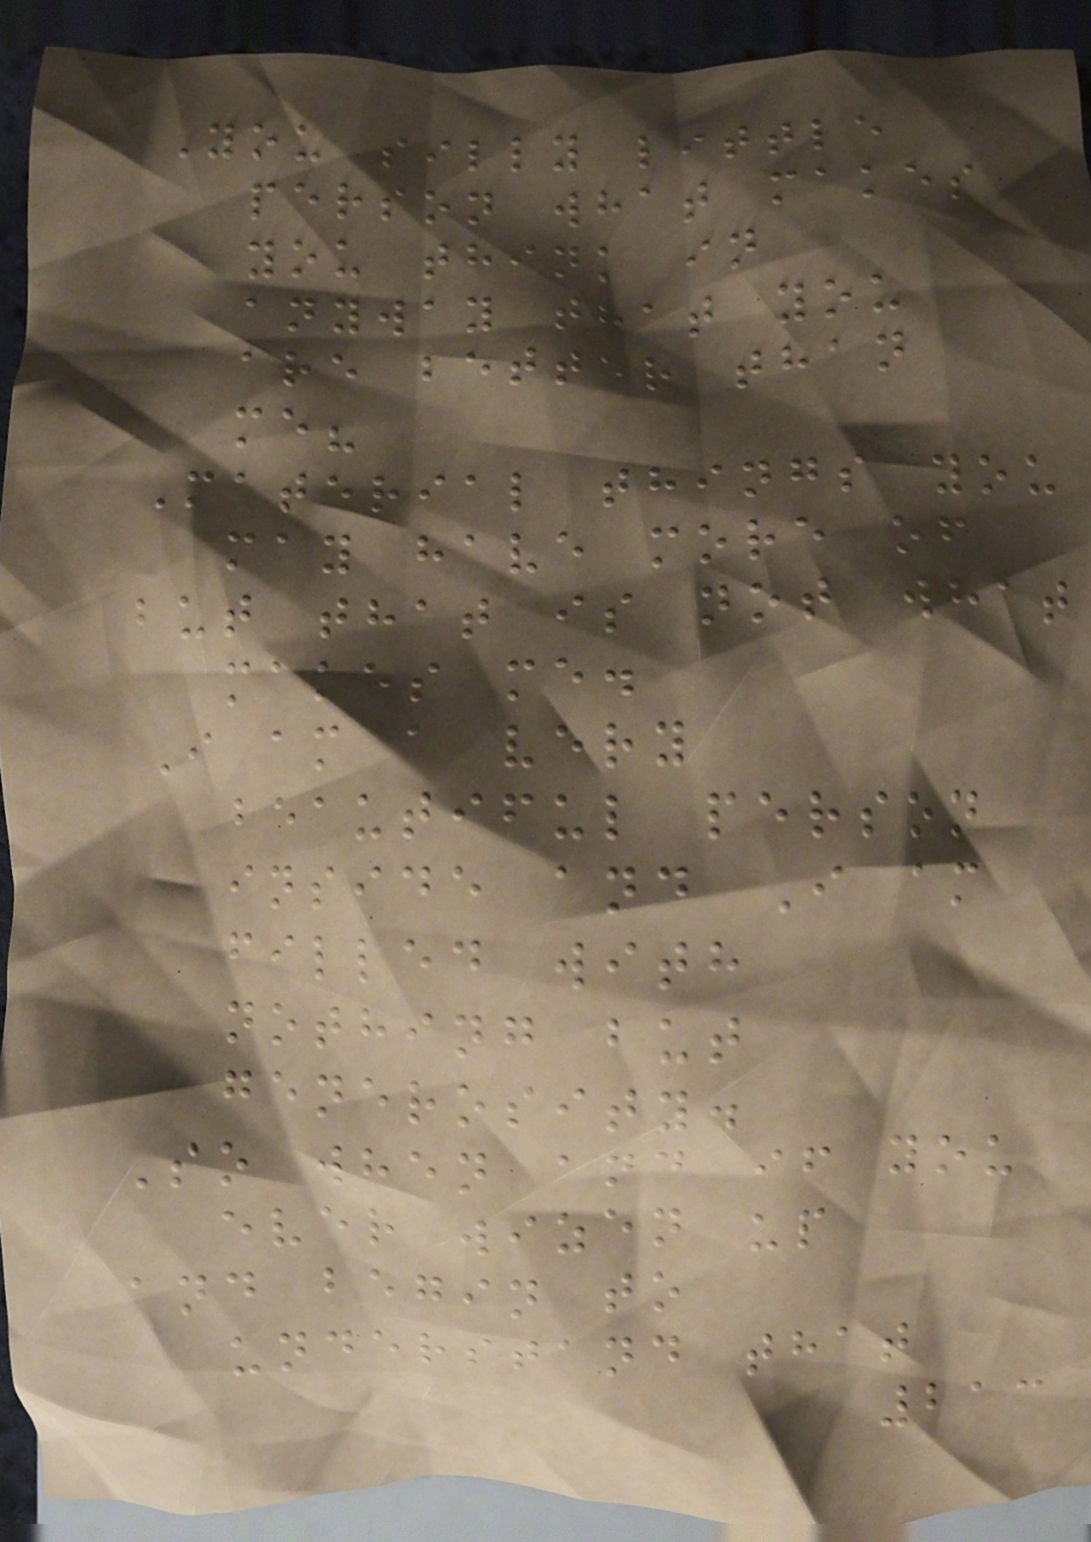You silly little
person what makes
you think in
anyway that you
are better than
me?
Material things you
may have more of
but that is not what
makes me.
I am a very
beautiful person
inside and I am
filled with
nothing but
generosity.
So when and if you
ever wizen up
and begin to
understand that
213
